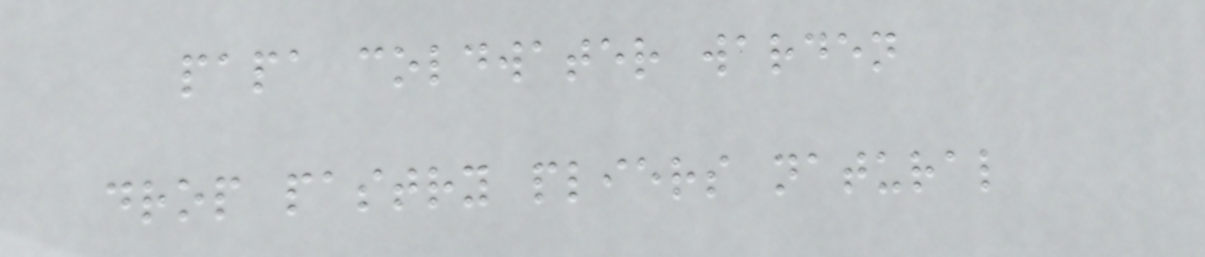papa coldwater warden
drop pastry pliers natural
